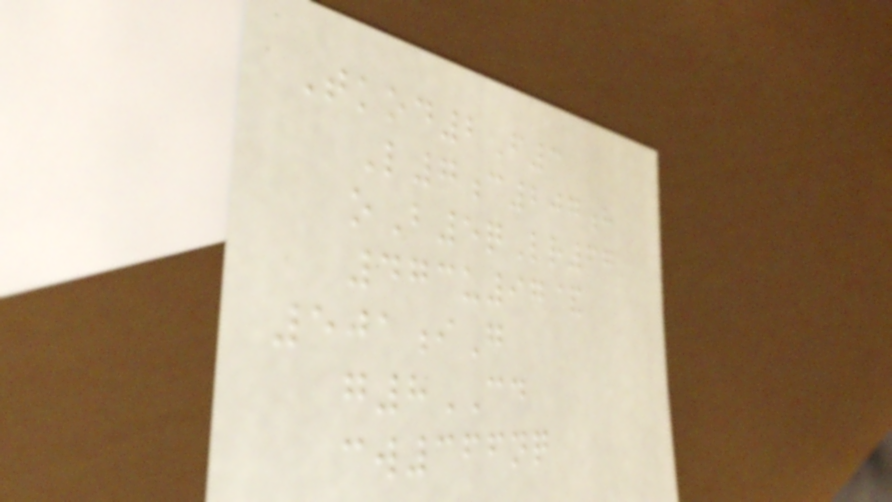Tkod2F3
L7c207h
oB5qLr67
473u97&
501iG
g8CD
cw366nq
